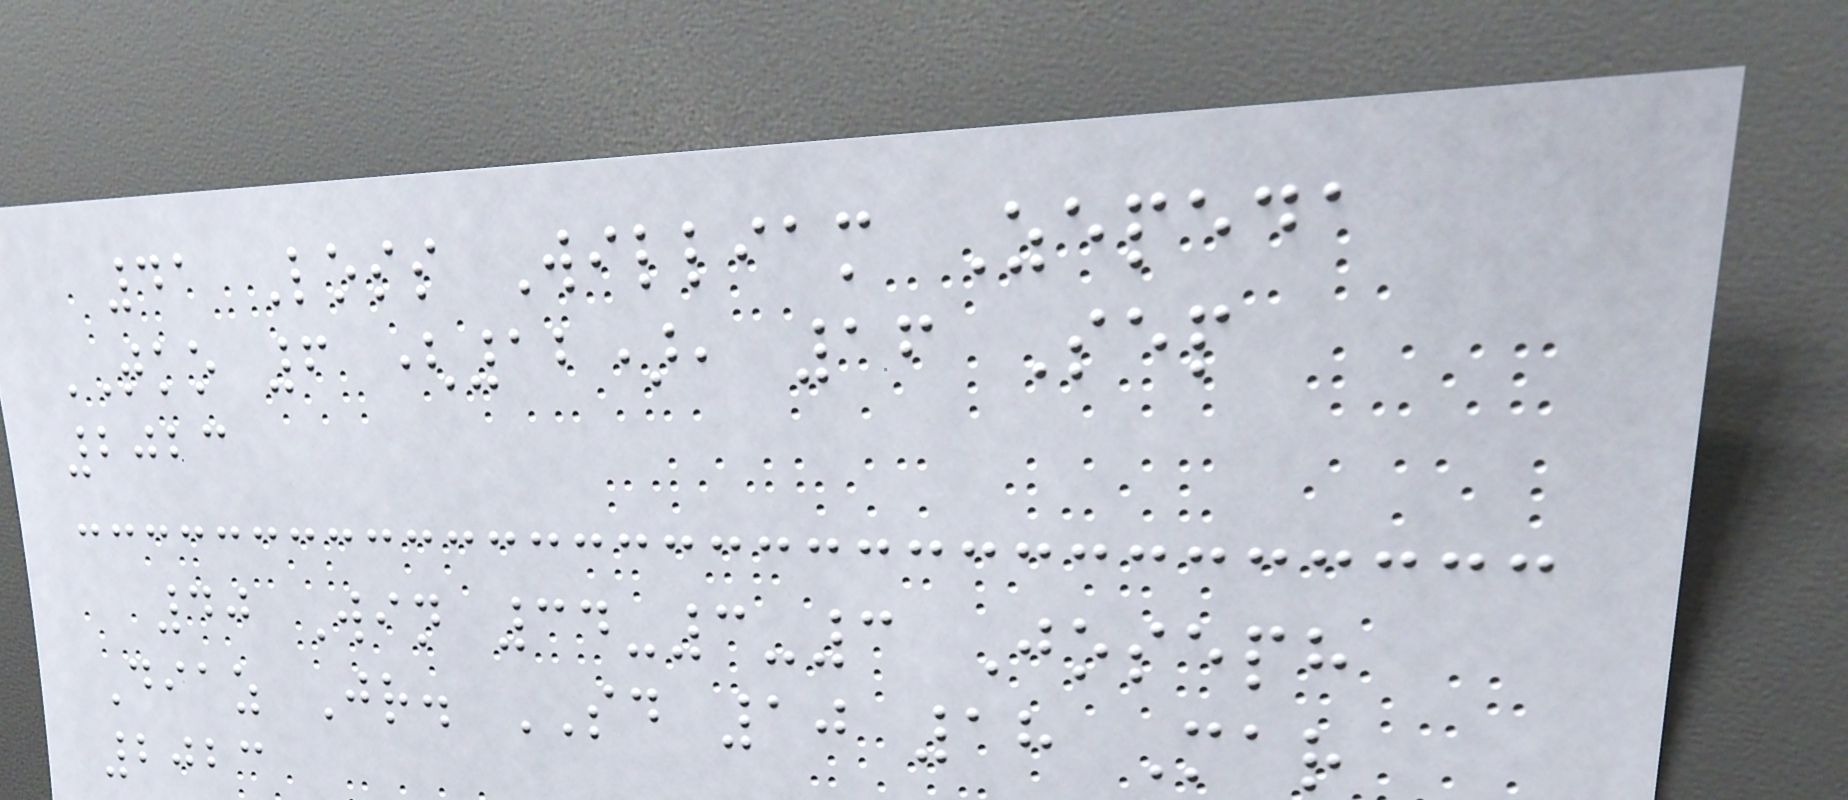41 Loss William Zepeda
TKO 6 (12), 16 Sep
2023
40 Win 34-3-3 Joseph
Diaz Jr. SD 10 18 Mar
2023
